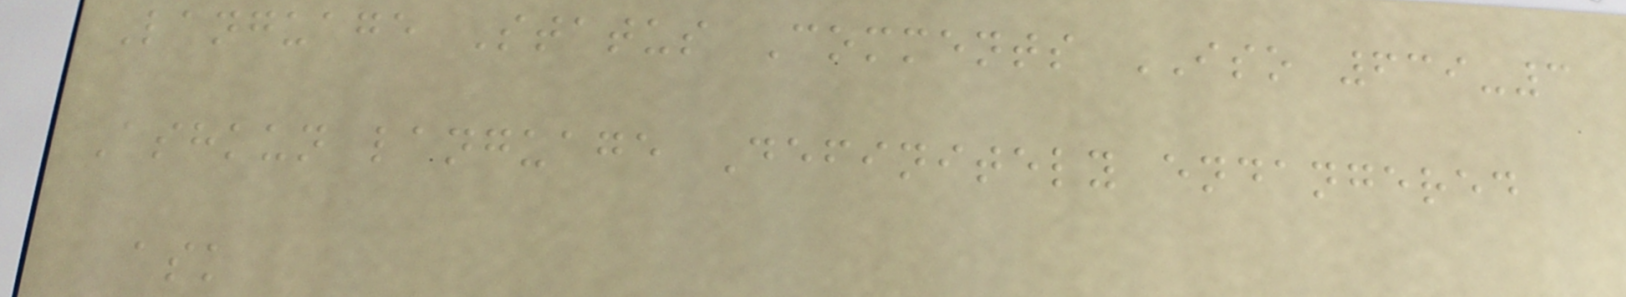Language Status Comments ISO 639-3
Ashkun language Definitely endangered
ask
